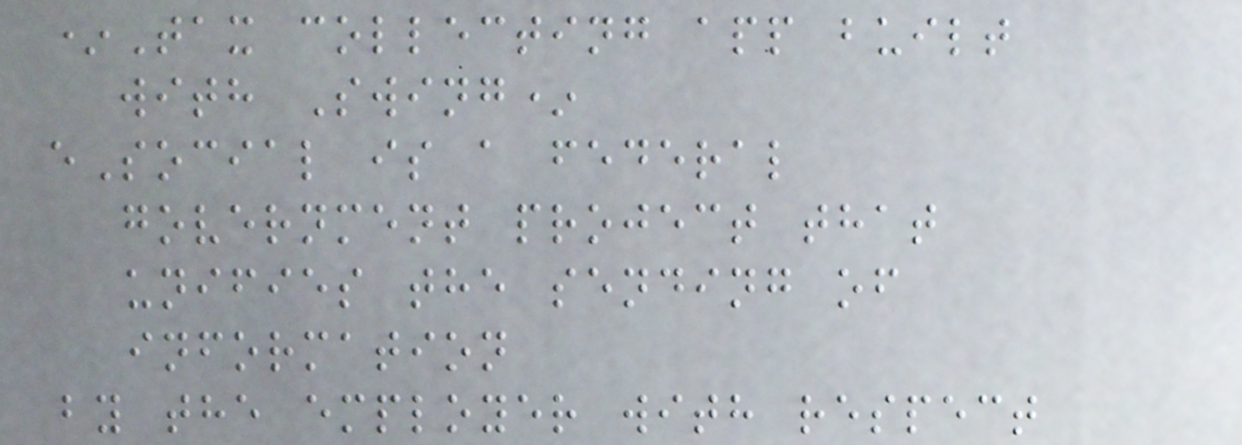*Tax collecting app built
with Swing*
eSocial is a federal
government project that
unifies the sending of
information
by the employer with respect
